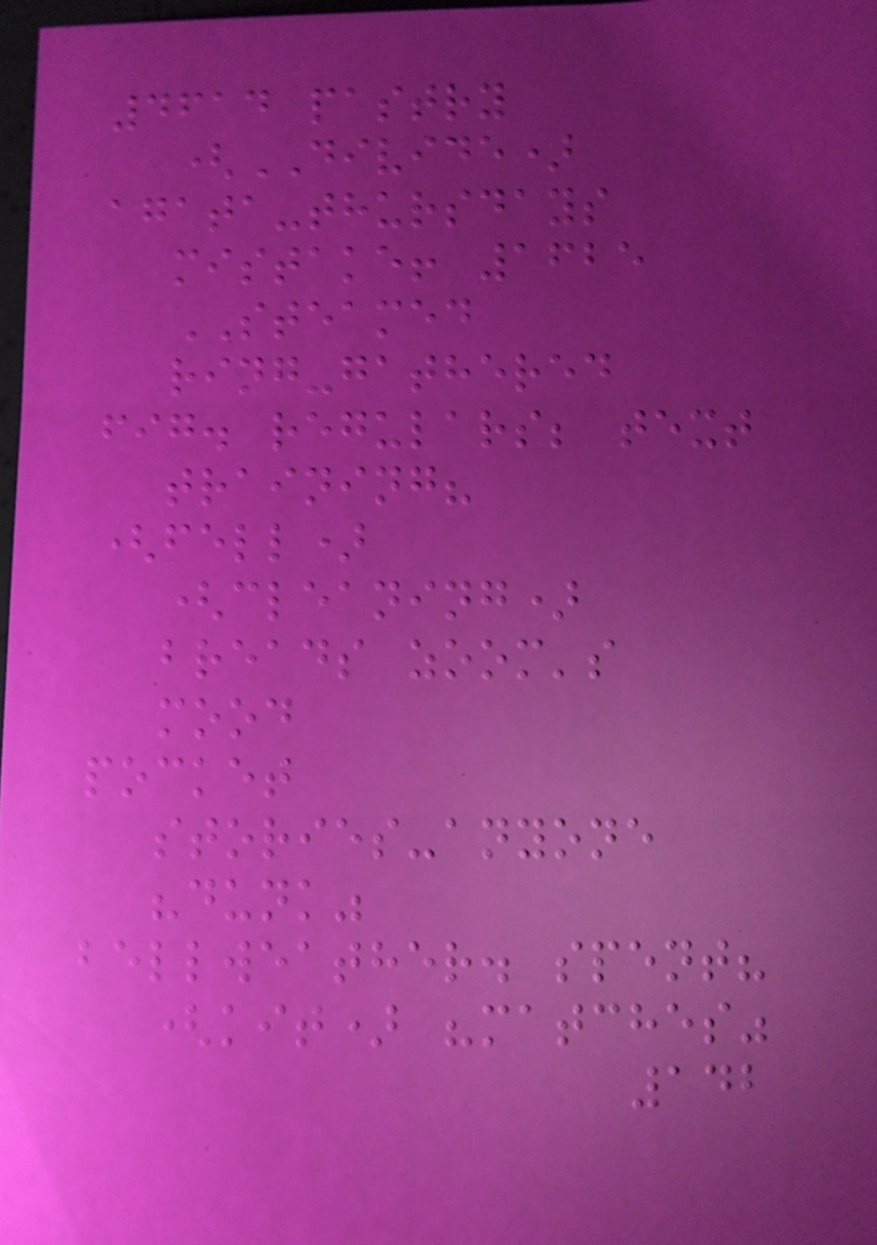4614 pastry
(DIVIDE)
agata-thursdays
mistake! 1625
STEAMED
ring-gathered
fig. regulars; text
training?
(fell)
(cleaning)
breads zoom's
mood
pocket
stories-anyone
"dunk"
bellweather. spent?
(kit) "matches"
142
